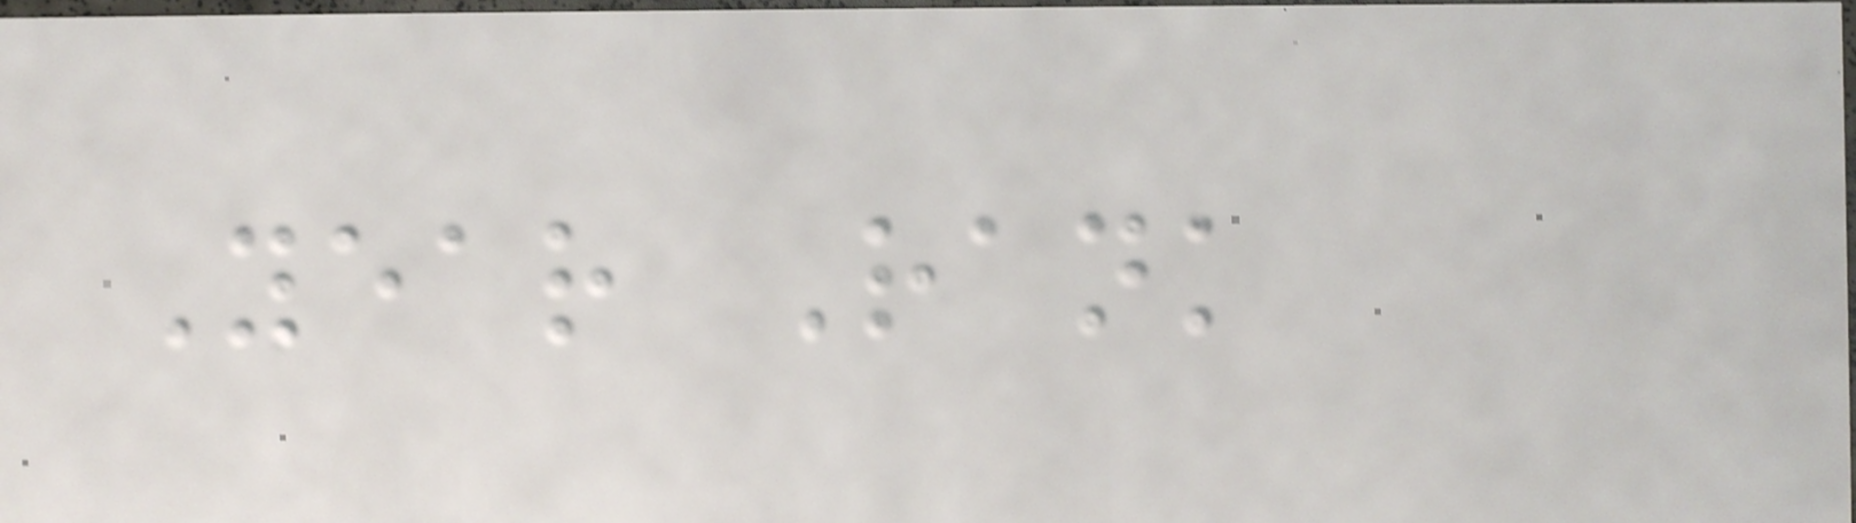Year Rank
